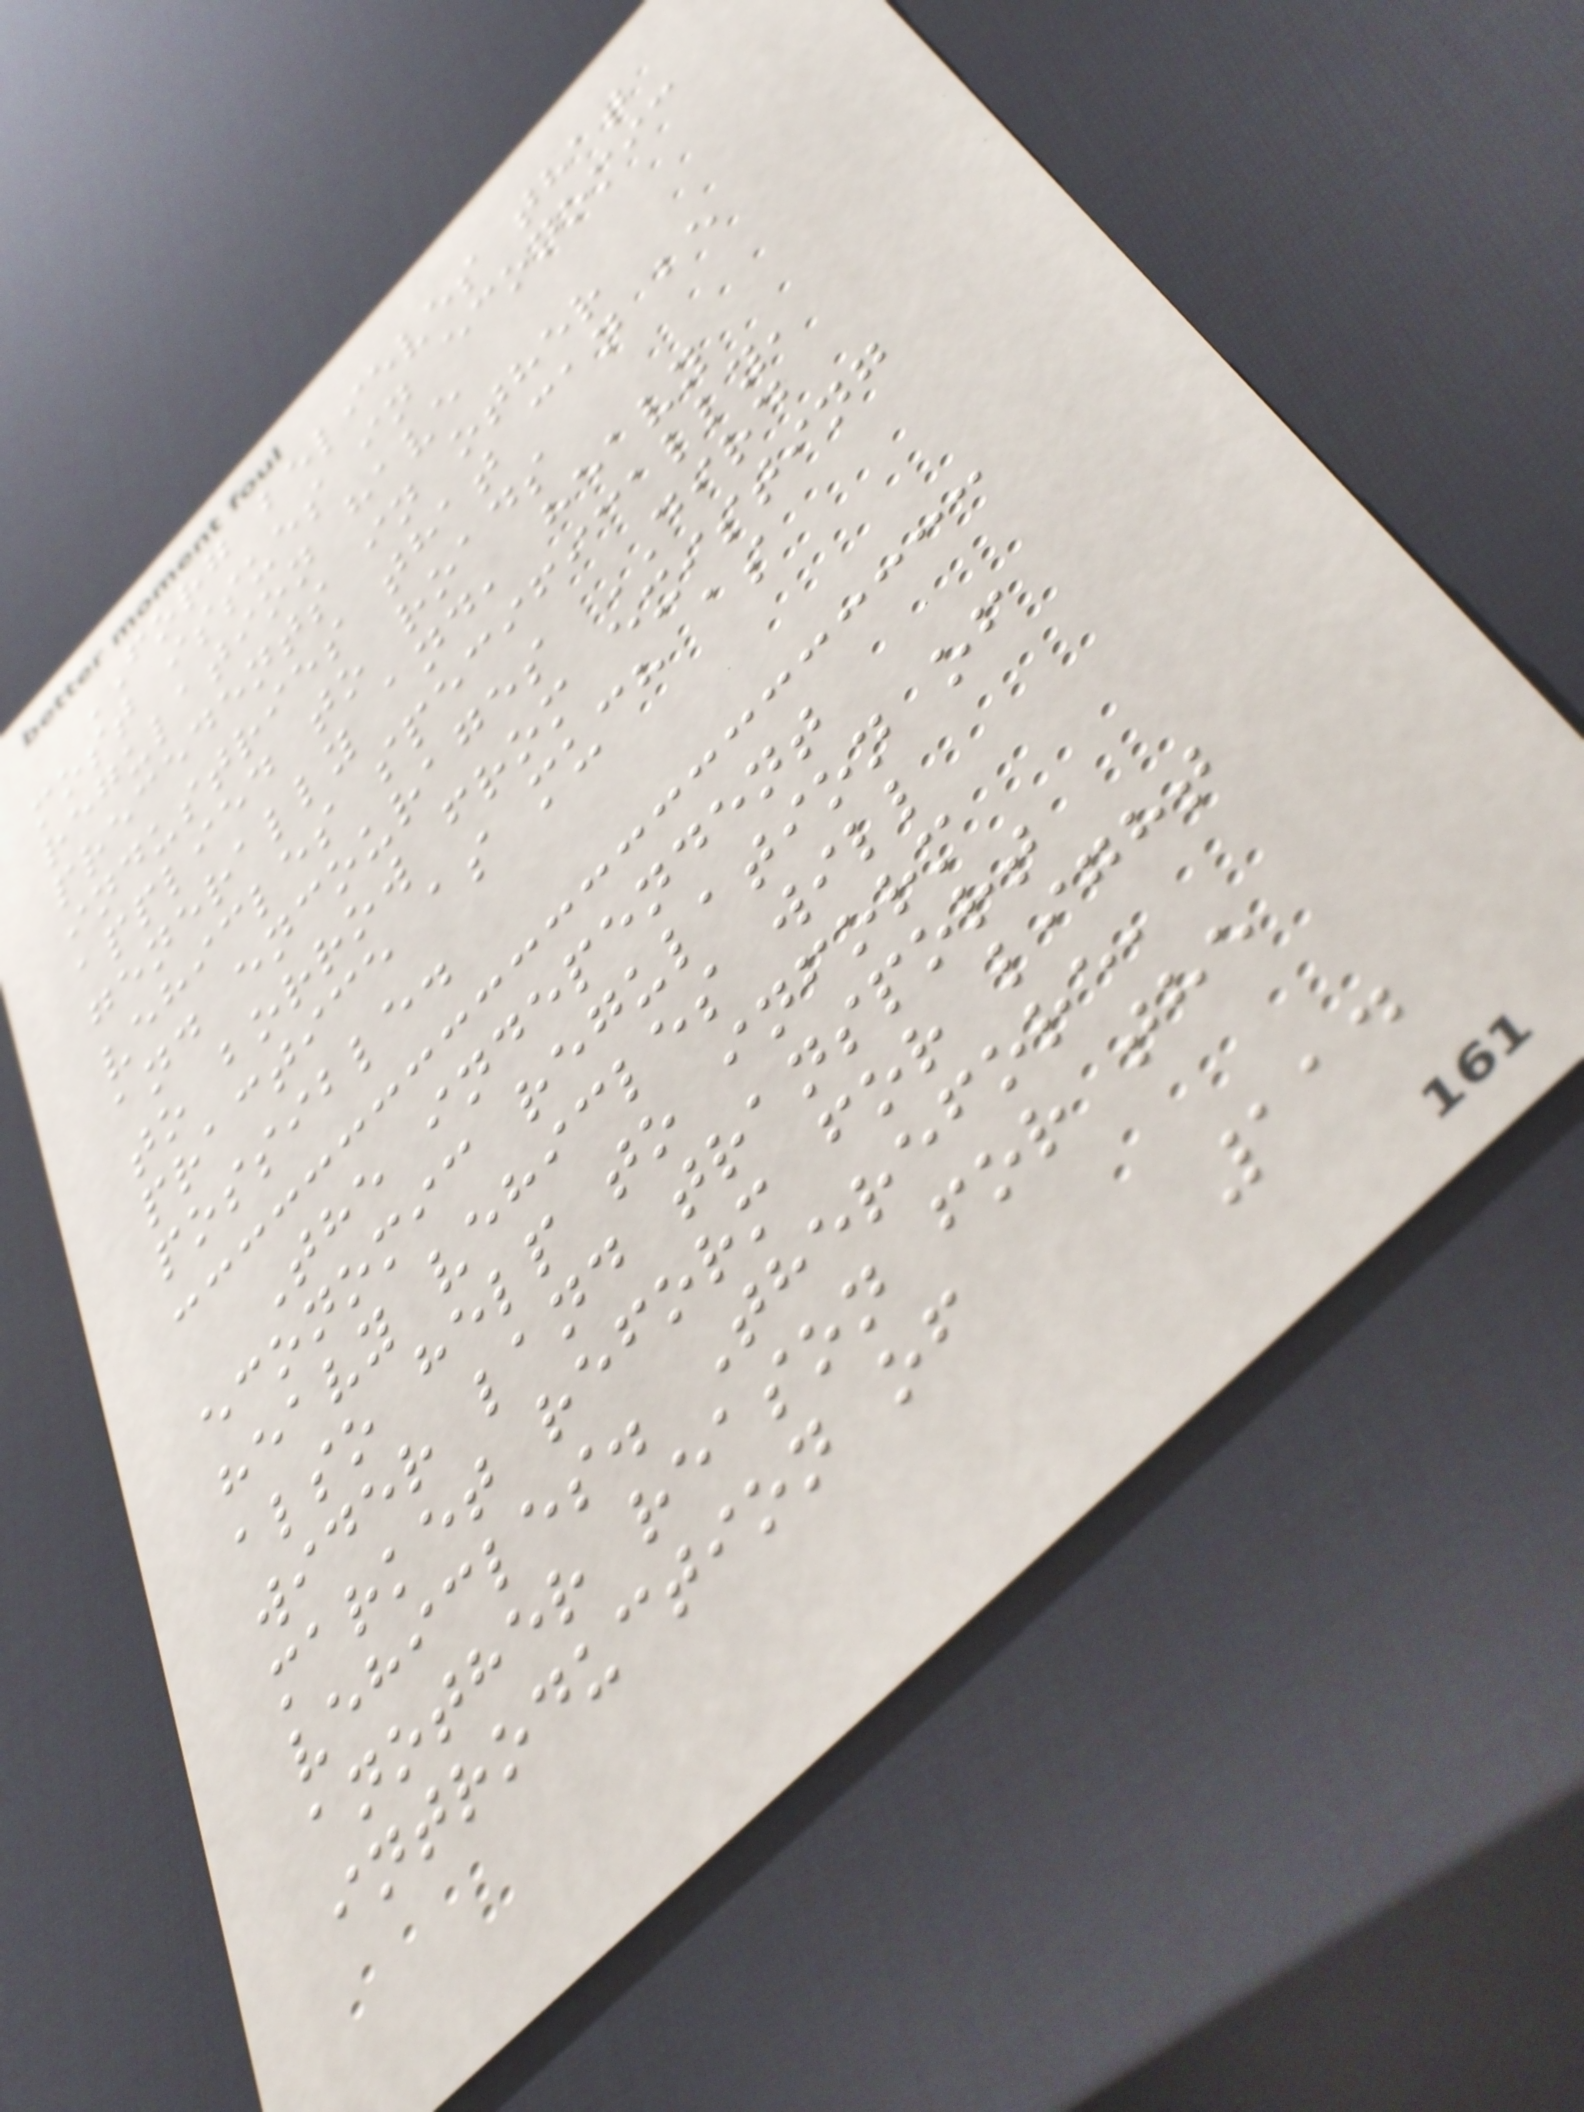FORG believes that
most issues in economic
regulation have
precedents in other
industries that can be
applied to roads
generally and, heavy
vehicles specifically,
and encourages DIRD
to borrow from existing
practice as much as
possible.
The independent
economic regulation of
heavy vehicles will
also help to inform
wider land transport
market reform for light
vehicles. Therefore,
another reason for the
introduction of
114
